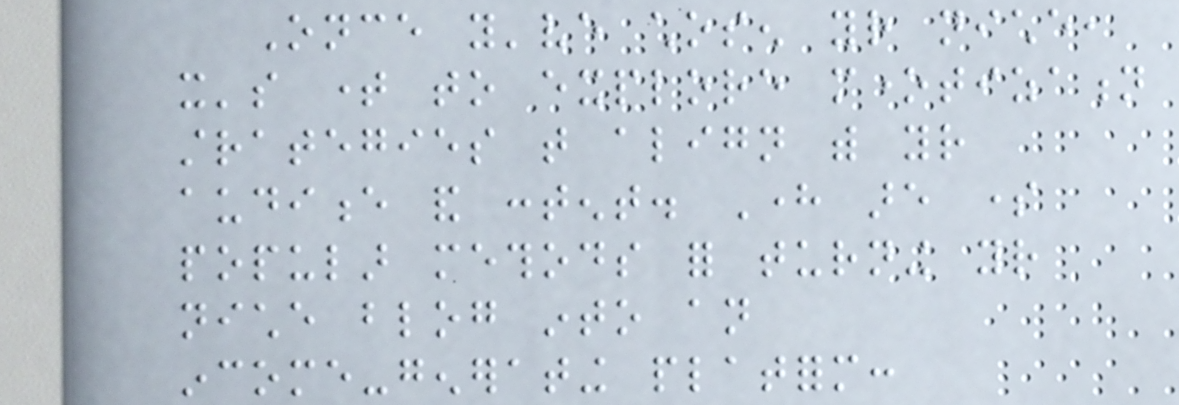Once you've chosen your niche,
it's time to explore monetization
strategies that align with your
audience and content. Here are some
popular methods for turning your
niche blog into an
income-generating platform:
